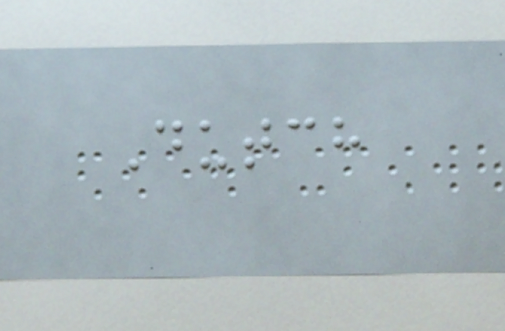Dutch
